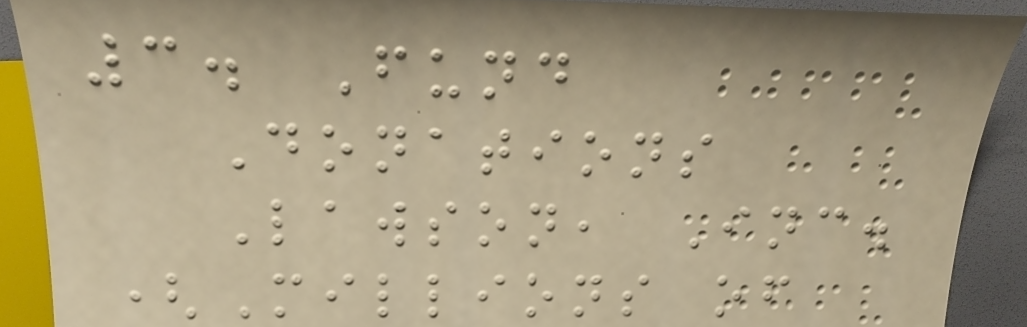3. Fund
Donations
Lawson, Inc.
(Millions of
